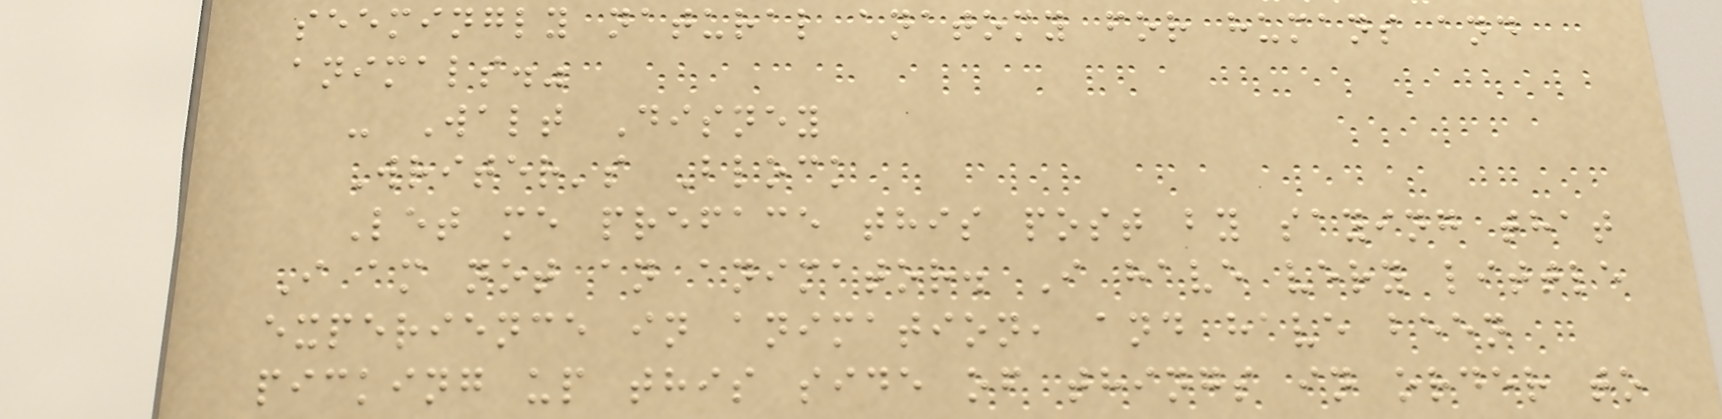seemingly natural anatomy for humans and
animals."
- Walt Disney
Writer's Block
Let me preface this post by saying that
I am not an animator. I have very little
experience in animation, and have been
picking up this side of things in order to
